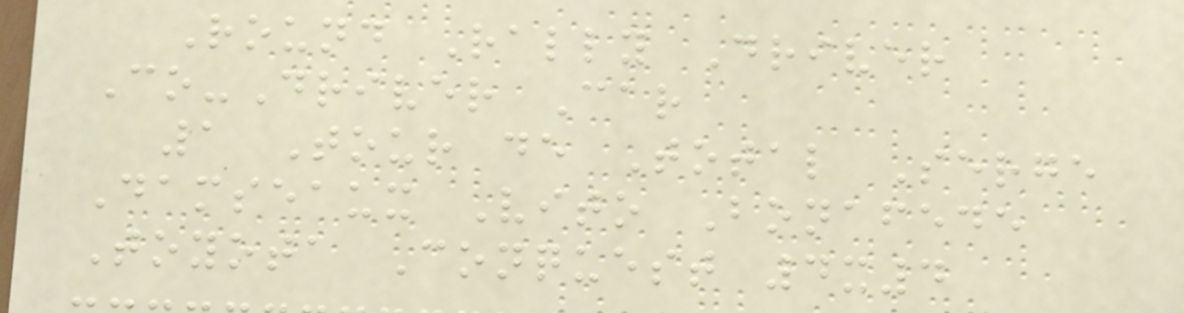Round Rally Driver
Co-Driver Car
1 Tour de Total Serge
Damseaux Vito Bonafede
Toyota Conquest 4x4
